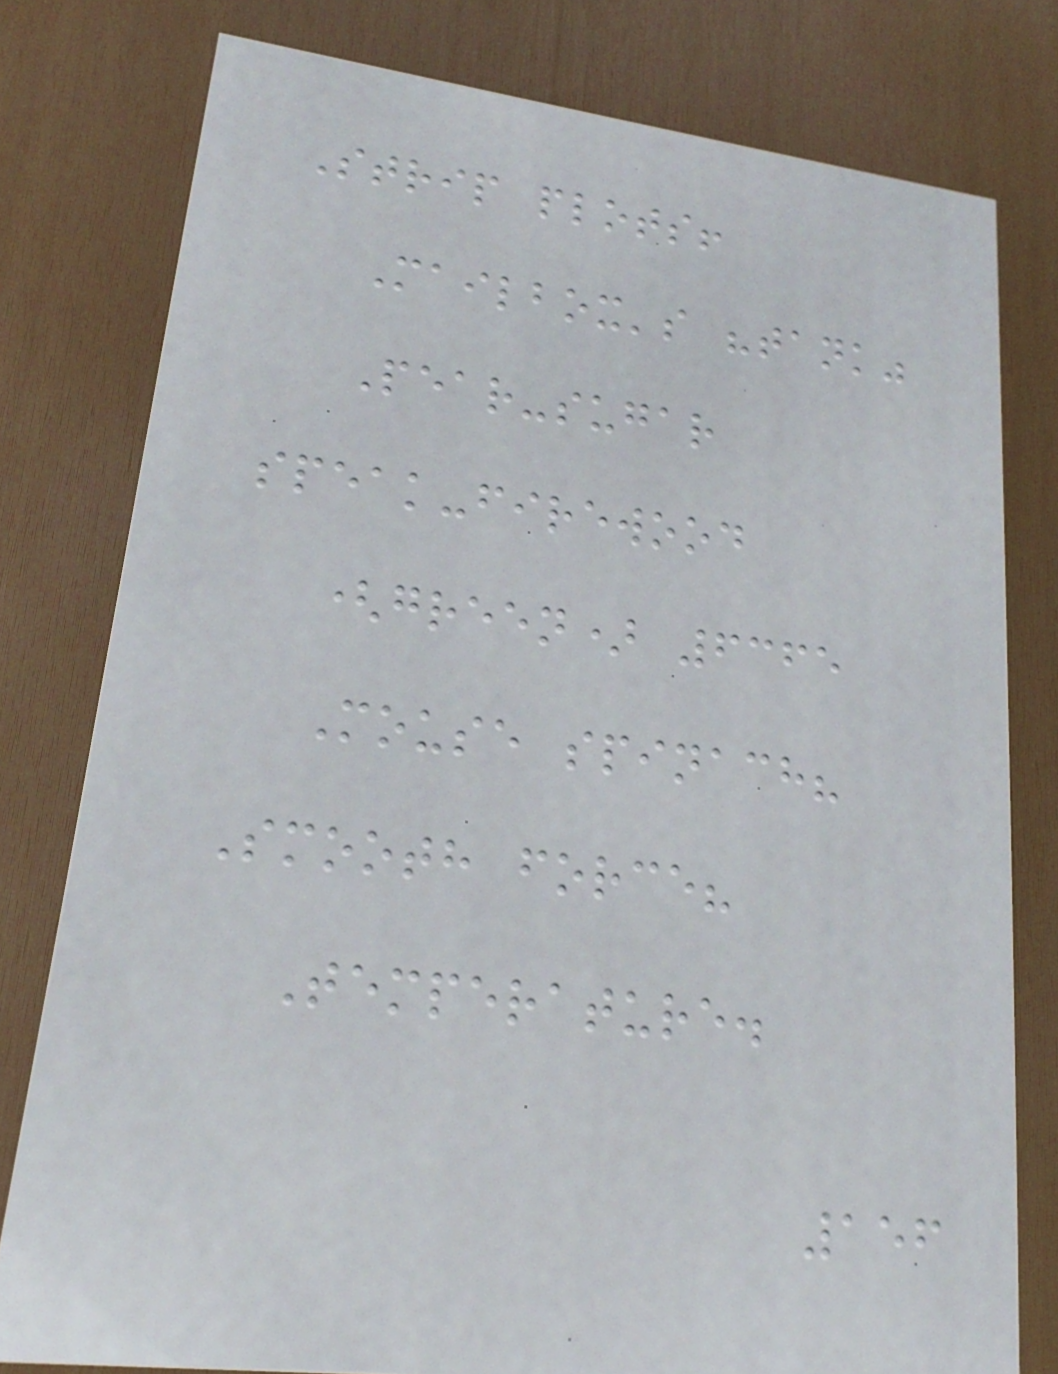Strip plots!
Mailbox's "tank"
Pear-sugar
speak-firewood
(green) 6365
Mouse spinach?
Smooth force?
Temperature.
156
